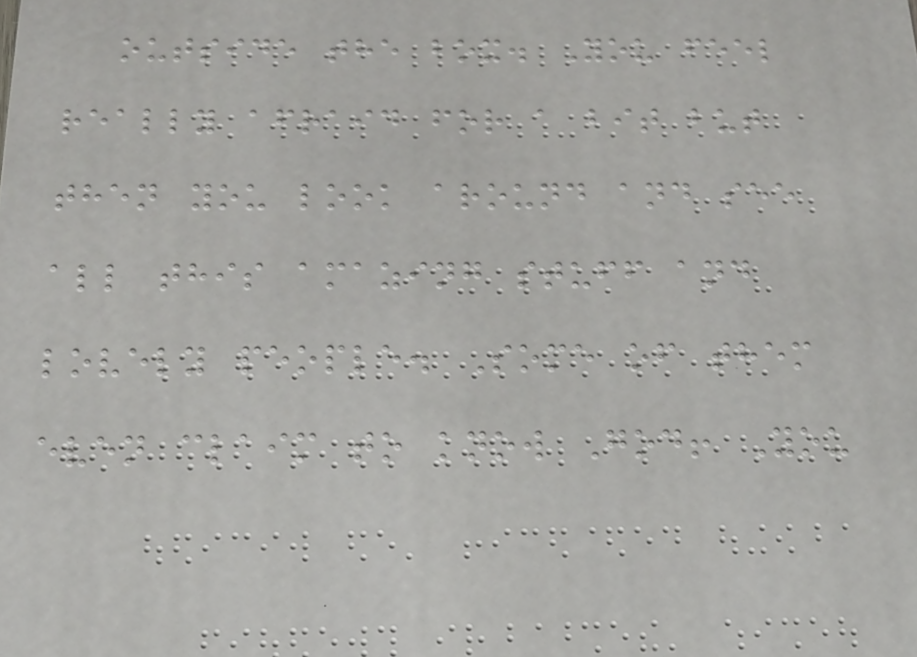outside the box. You feel
really afraid for a bit but
then you look around and see
all this amazing stuff and
lovely people. Some of them
even claim to know God! You
